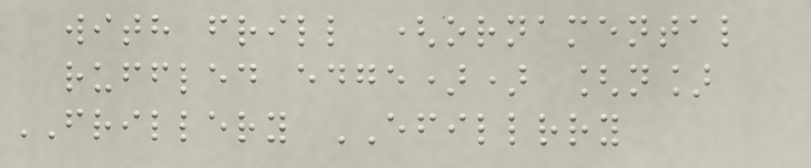with frill (ornamental
ruffled edge)) [n]
FRILLERY EFILLRRY
